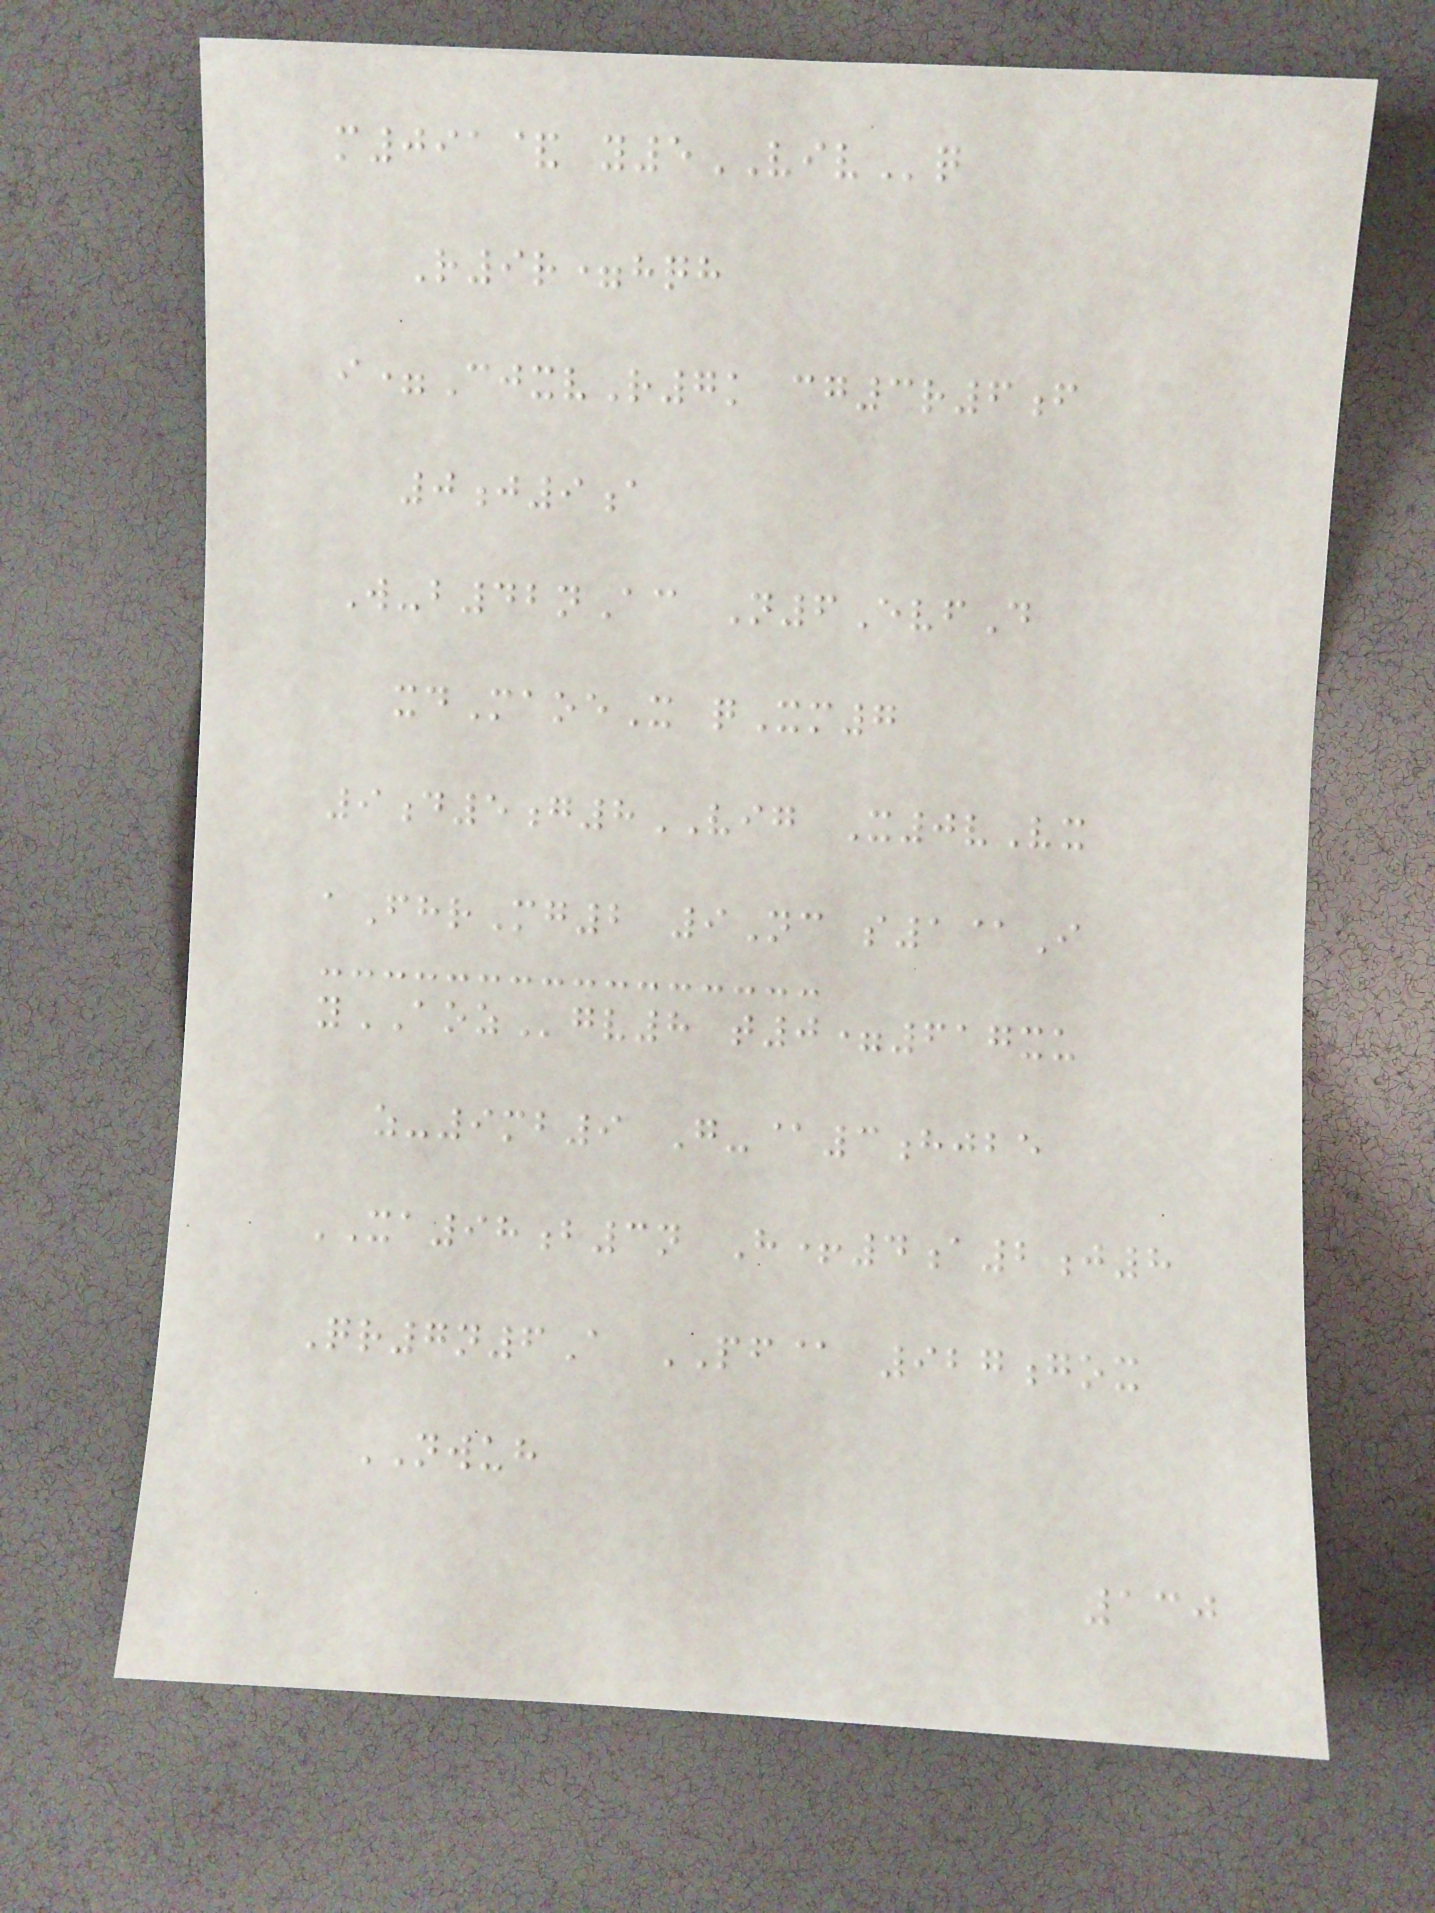m091& y5VIVq
R9r=hqh
i=CjxvR7k cg3r6f
0j9a
W-b42nAc N6EvfD
xdMaoeX qXm7
9d5g8VIG X0vVx
aFhrMg2 9Nc s1@I
yAOZgv8 t0=617xu
z-9mb9 G-@3hjbe
XA98b3n H+4a2j8
Qr7n6A PF@ 927gox
NWUH
130
